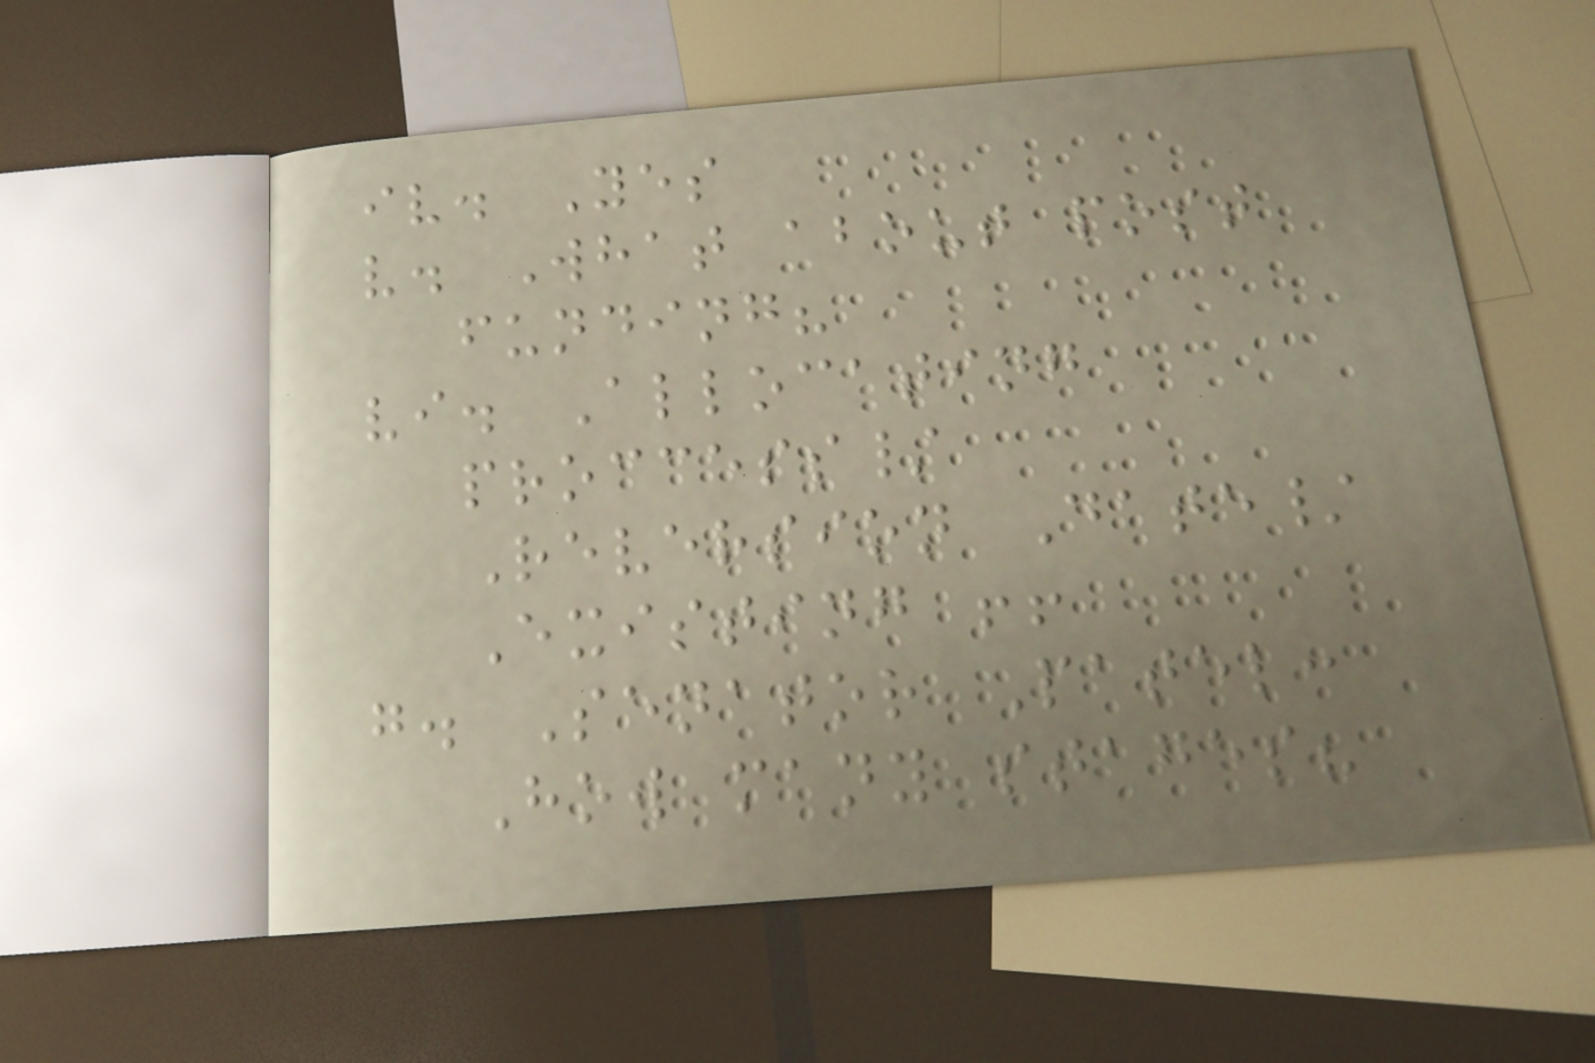iv. Yes
v. What about post
funding?
vi. Allocating
proccess/
Reversion Date/
Existing !!
g. Senator Patel:
How many stages?
